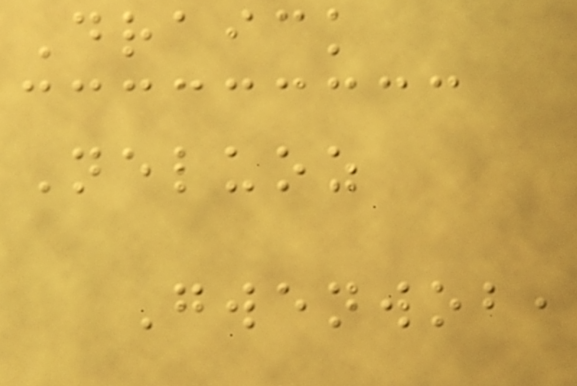Draick
Neluoz
Gwenwob,
